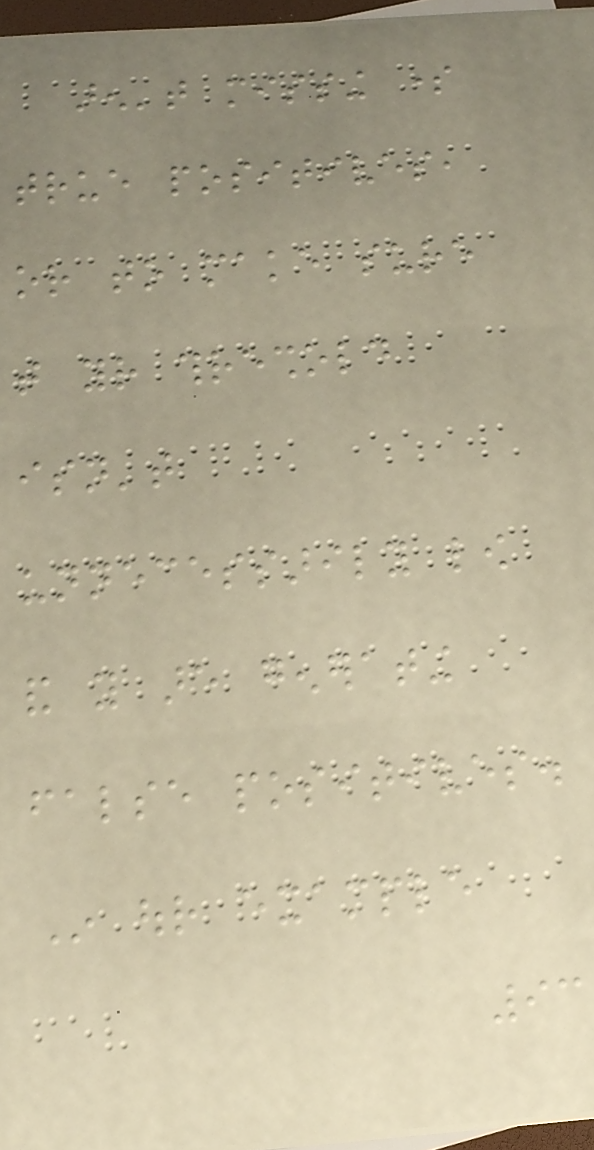aren't missing some
true positives,
or to make sure
that your threshold
isn't
unnecessarily low
and you are generating
false positives.
In our example
93
